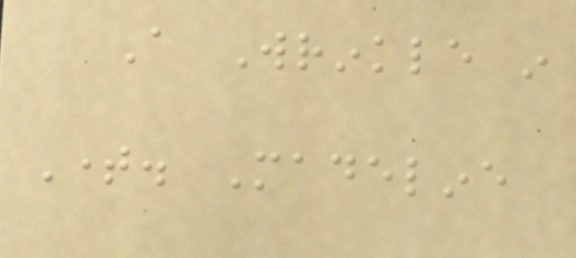A Wrinkle in
Time. Madeline
